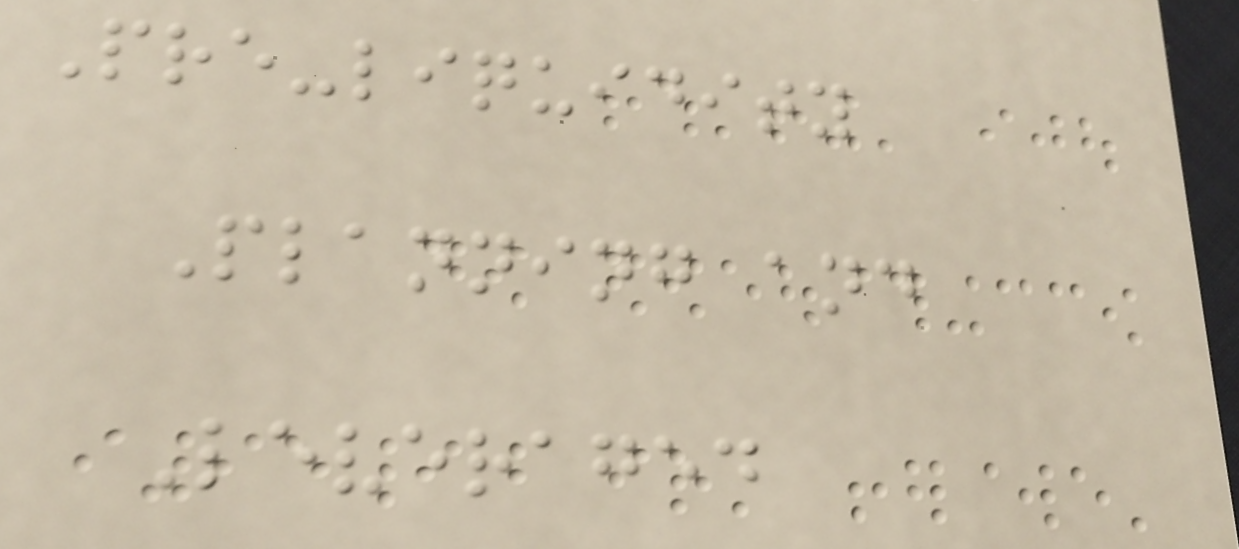Pre-liquidity
Planning and
Leveraged
